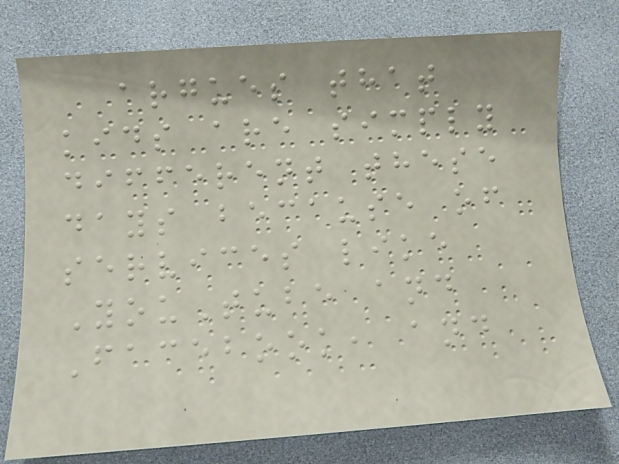argues that
kids are simply
different these
days because of
services like
YouTube and
Facebook, and
